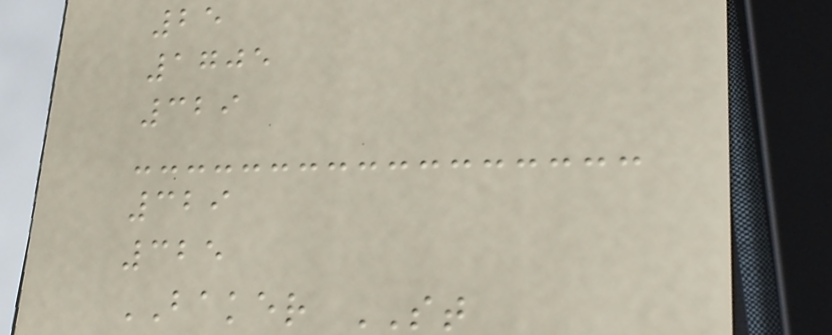25
1705
329
329
325
BAKER ST
